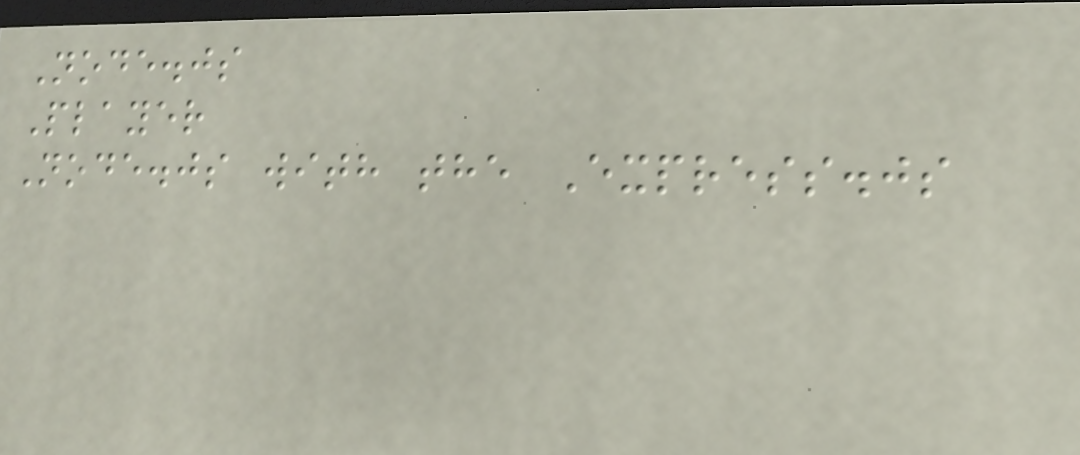Node.js
Player
Node.js with the Express.js
